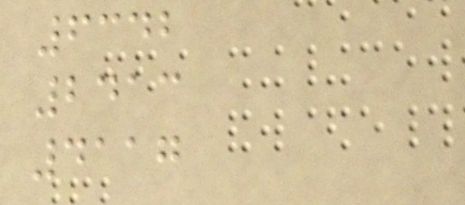6342
2413
4117
